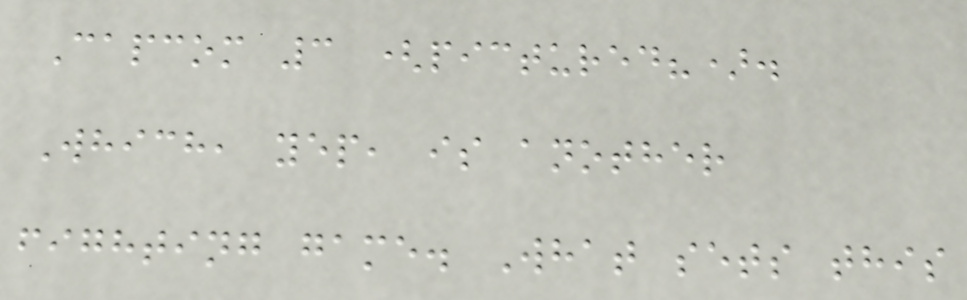Capcom 3 (pictured?).
Which, yep, is another
fighting game. What sets this
